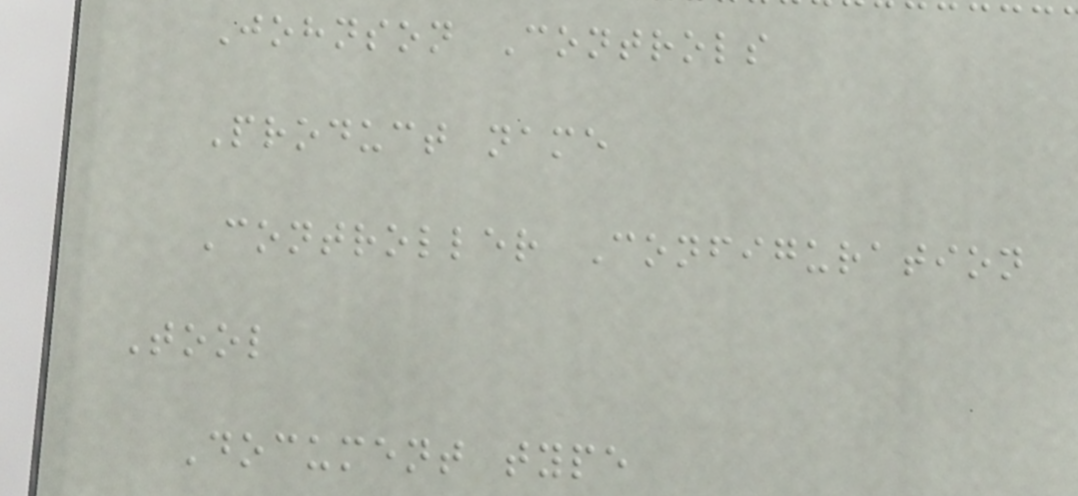Johnson Controls
Product name
Controller Configuration
Tool
Document type
